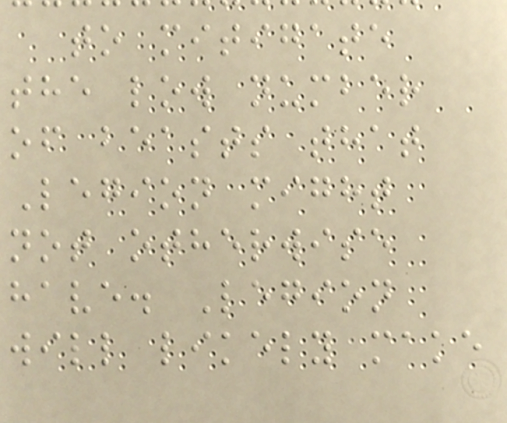to mitigate
the low number
of beasts that
Legion might
not otherwise
have. Legion
will likely make
